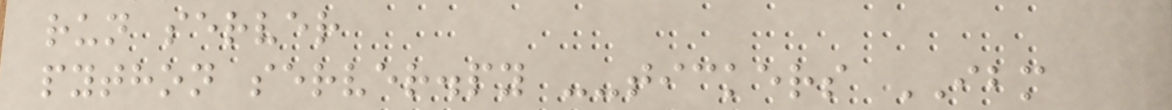run server
python server.py --tickers IBM
